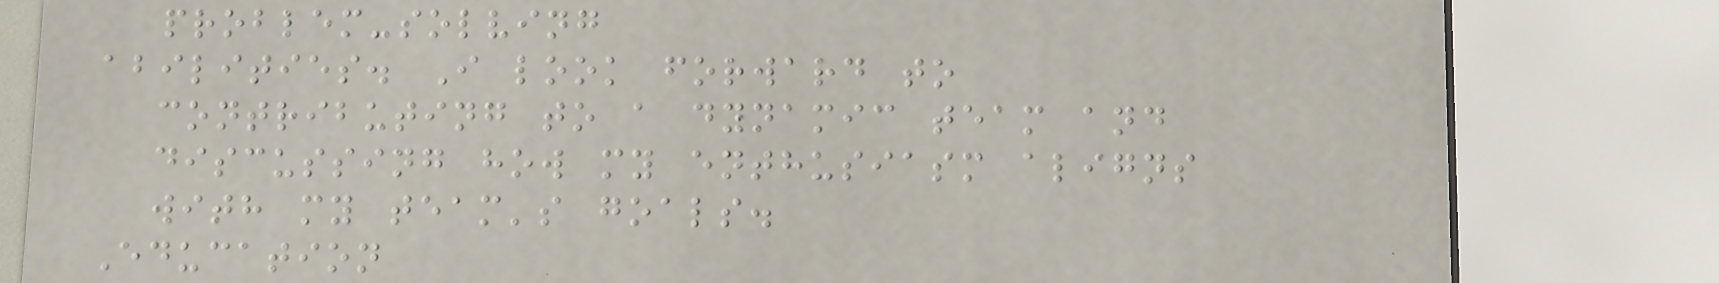problem-solving
abilities. I look forward to
contributing to a dynamic team and
discussing how my enthusiasm aligns
with my team's goals.
Education
